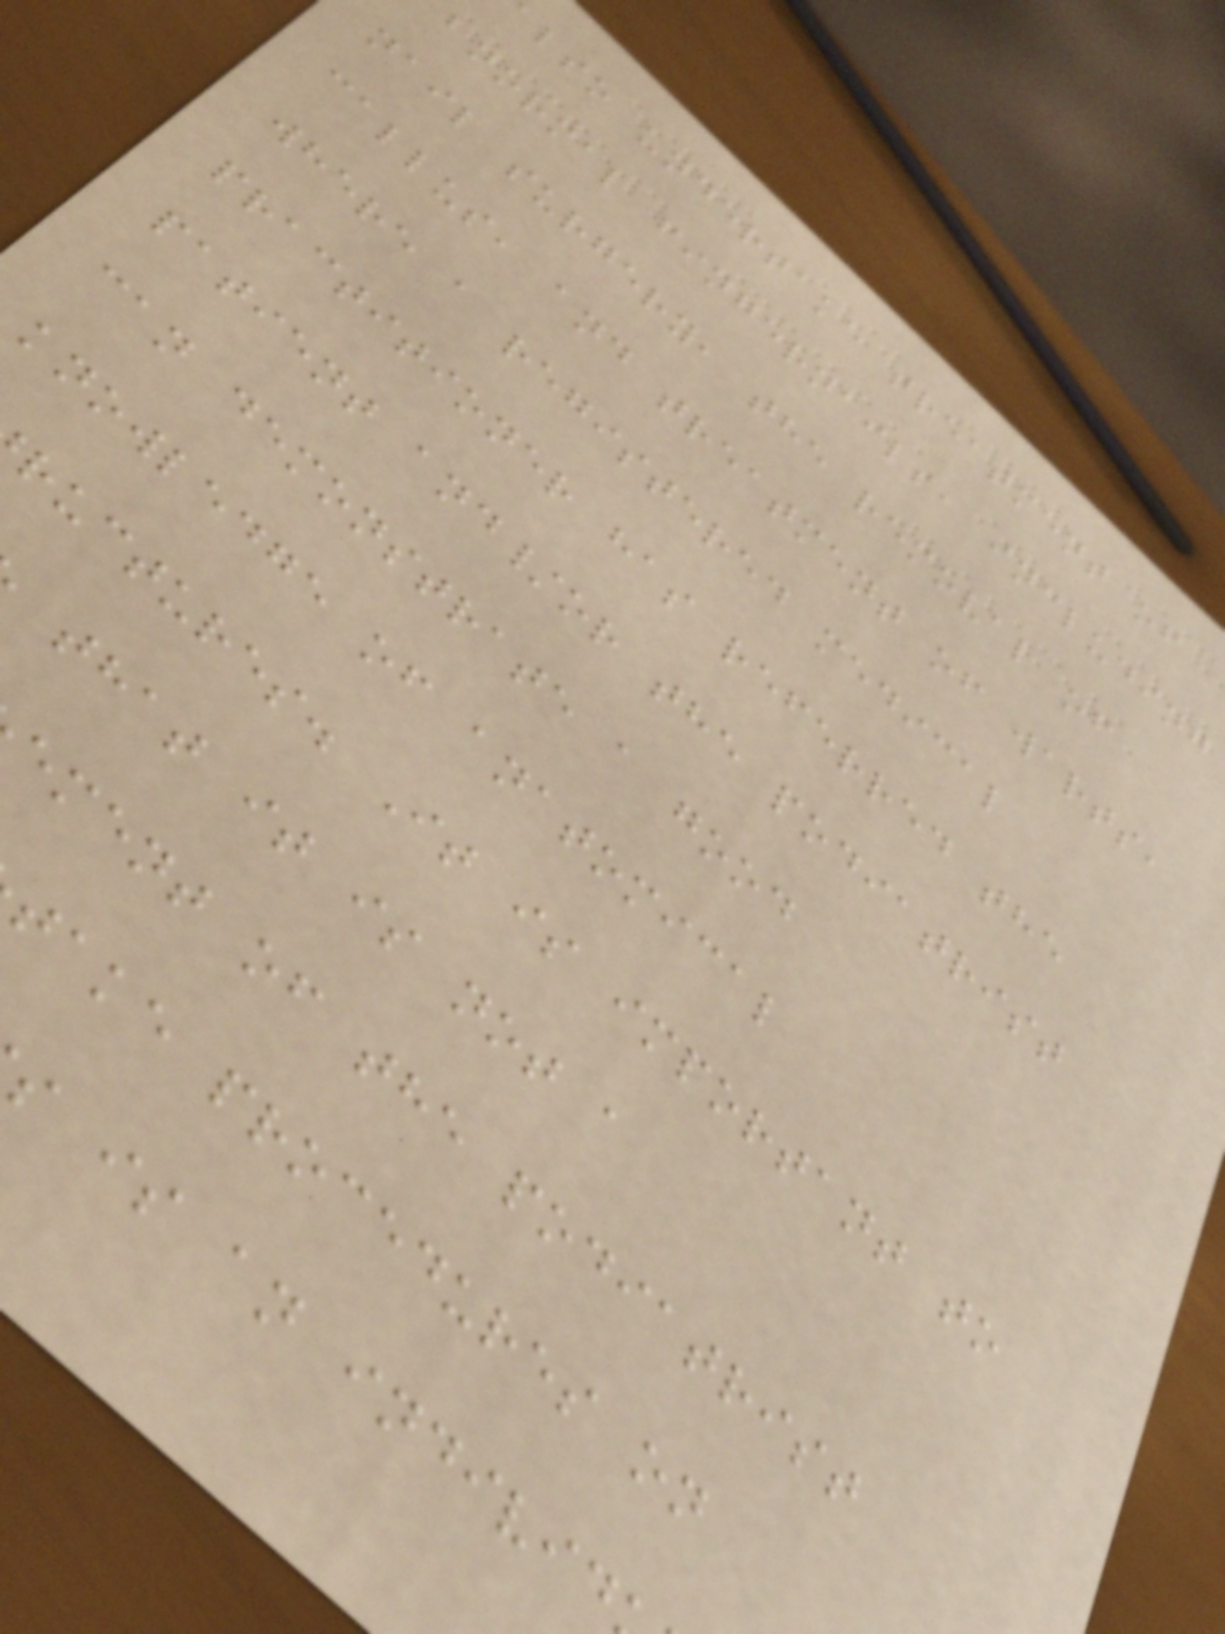also undertake treatment of
bnormal fingernails, including
nail surgery, the removal of
callus, and treatment of warts,
where a registered medical
practitioner has referred the
patient and/or the podiatrist
can demonstrate a good
knowledge of anatomical
ructures. It is important to
that it is not a
ement of the podiatrist
take procedures on
s is an individ
